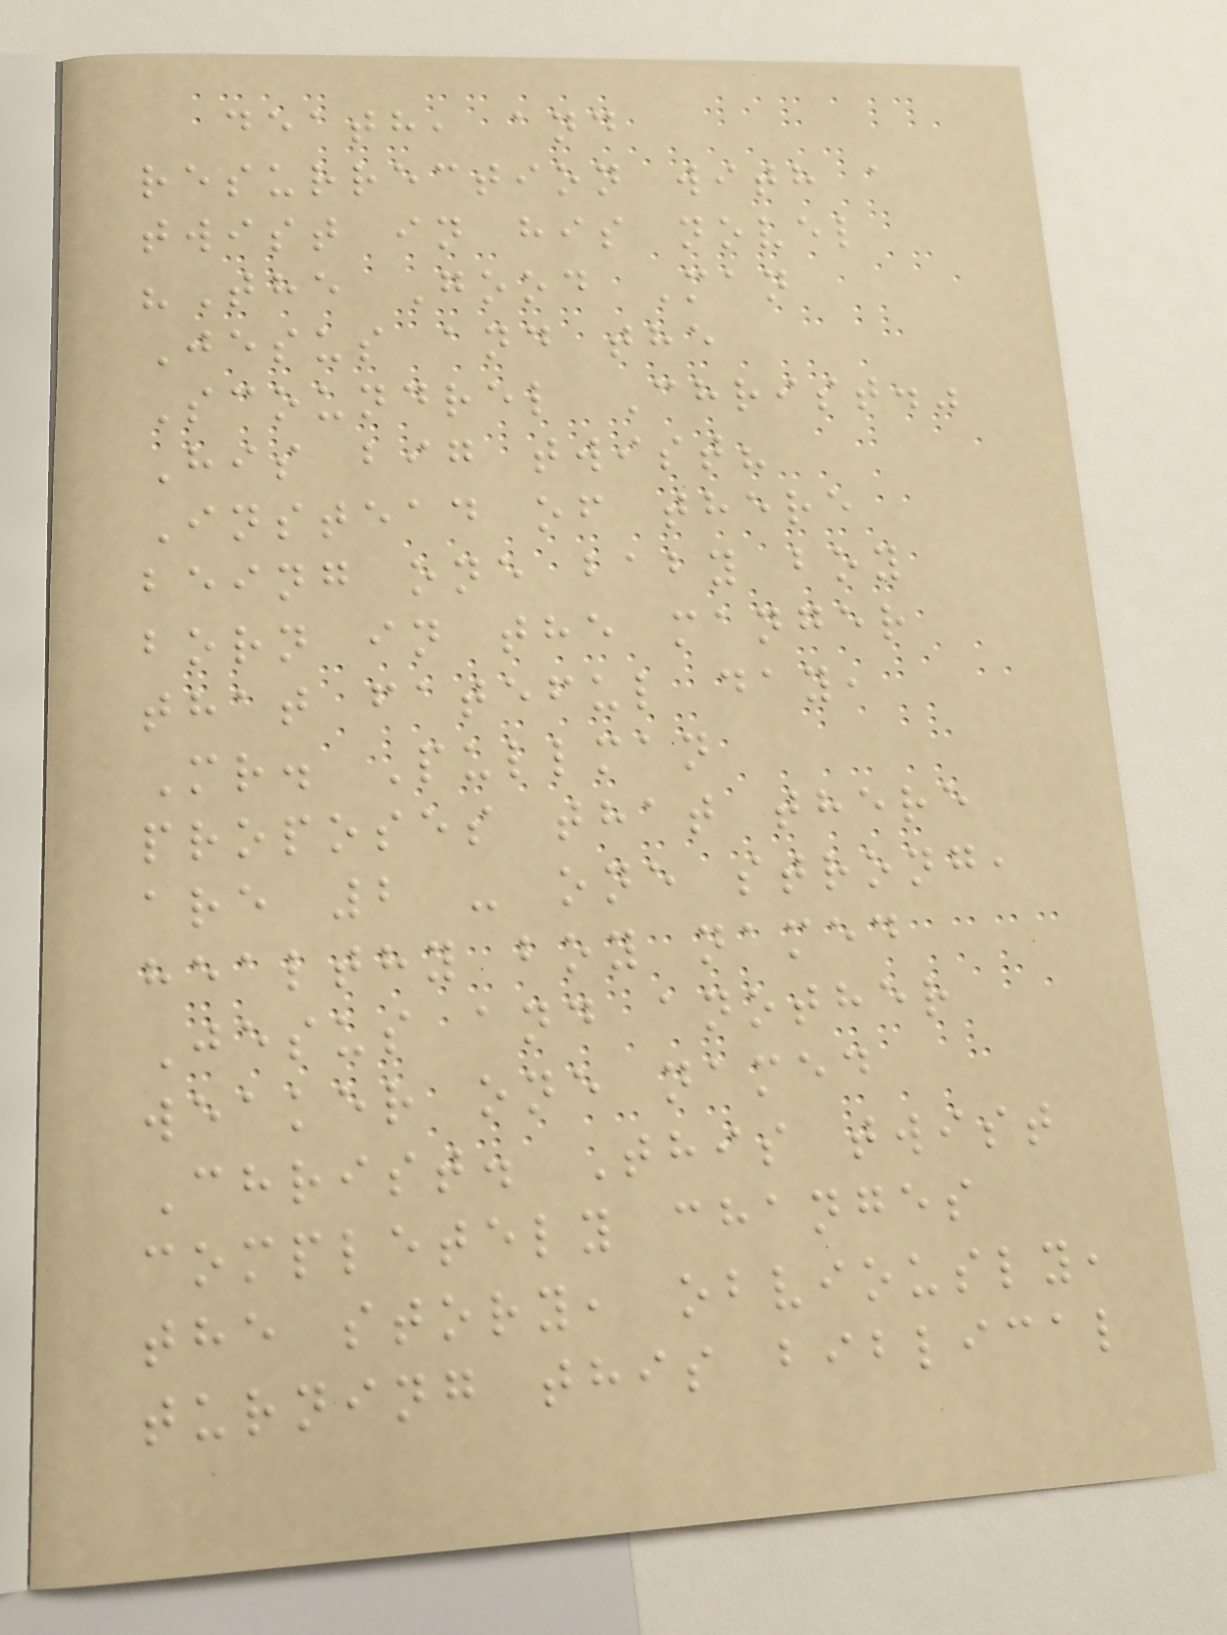death, and
resurrection with a
twist in his novel
"The Good Man
Jesus and the
Scoundrel Christ."
His big twist?
Instead of there
being one baby boy
born in the manger
that fateful day,
Mr. Pullman
proposes that there
are 2 - one strong,
healthy boy named
Jesus and another
weaker one named
Christ. This twist
completely changes
the story, obviously,
turning this biblical
